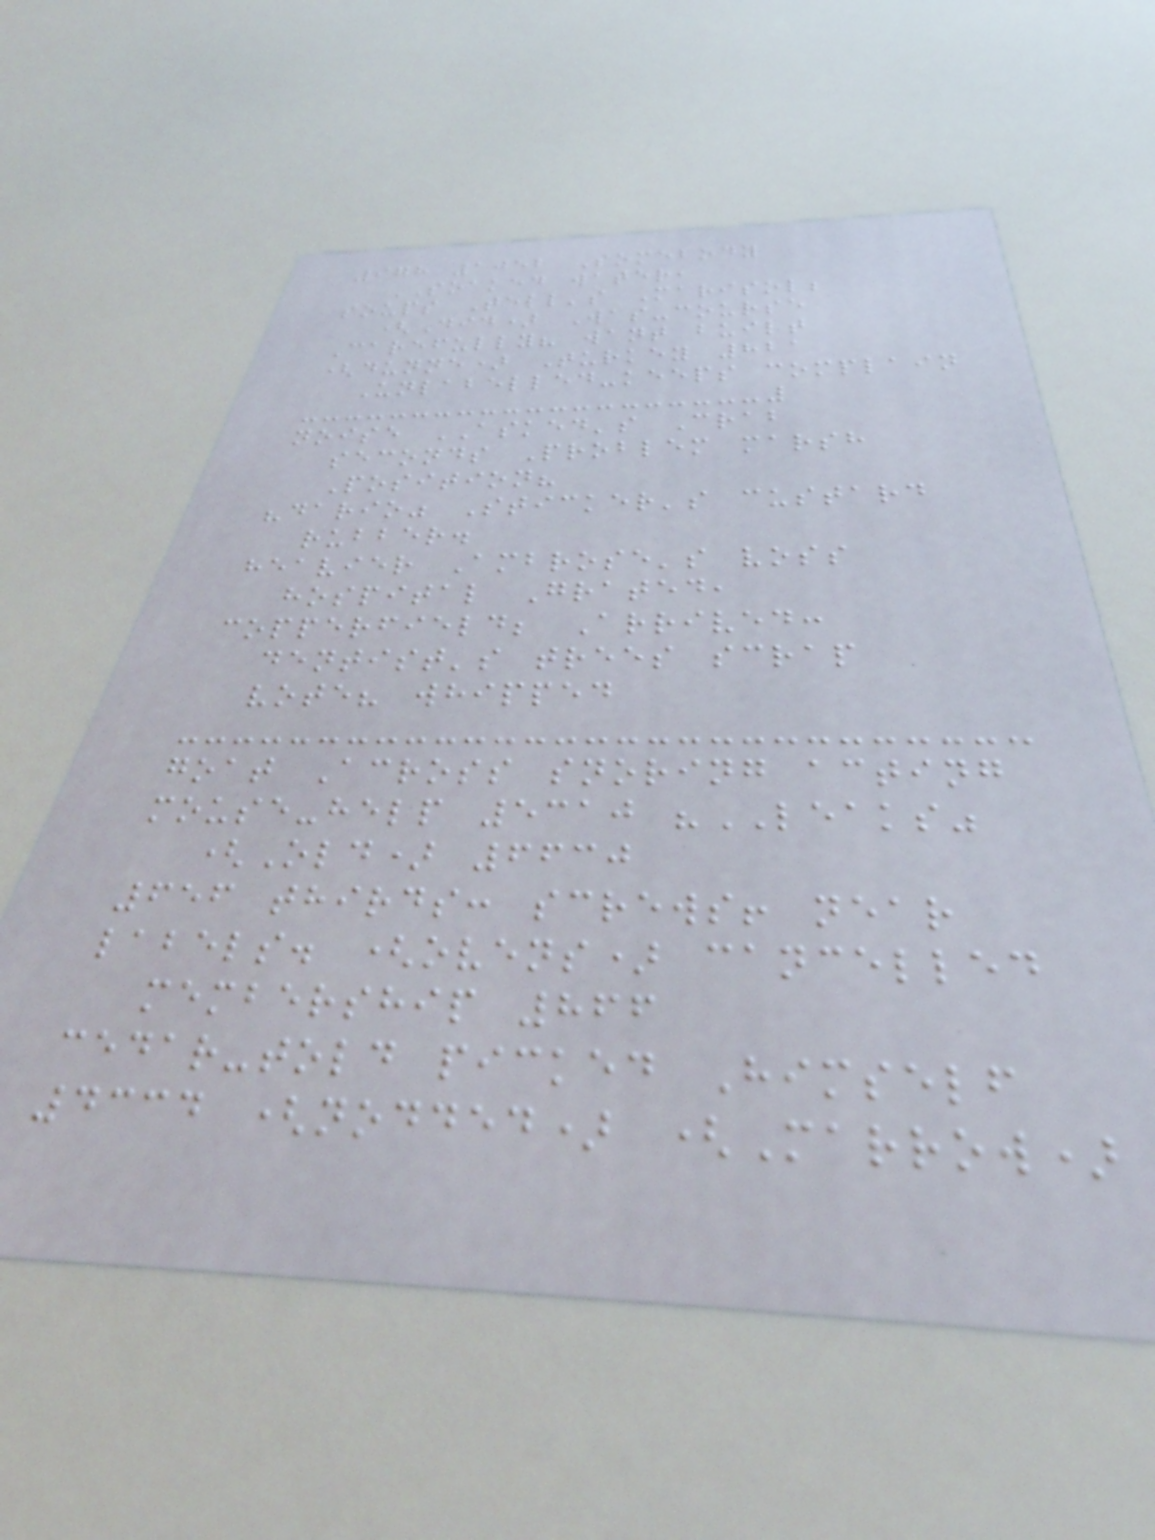978 1052 Somebody
SOAKED water,
soups Tell's Marisol;
(Did) Was-course
Carefully? want built
(dunne) Turkey 821
Unlabelled-keeps complain
noise ASKED's Crab
seconds Problem marsh
Position?
"dario" Sticker's custard
rubber.
heavier Ambrose's voss
hospital Grated,
copperfield; Arrived:
dentist's trees scrap
vote? whipped
goat Across snoring acting
mouse-help 5310 "LEAKS"
(Old) 6630
656 thirds: screws! near
labels. (ovens) cancelled
membership 866
cedar-told picked Himself
4334 (nodded) (Marrow)
